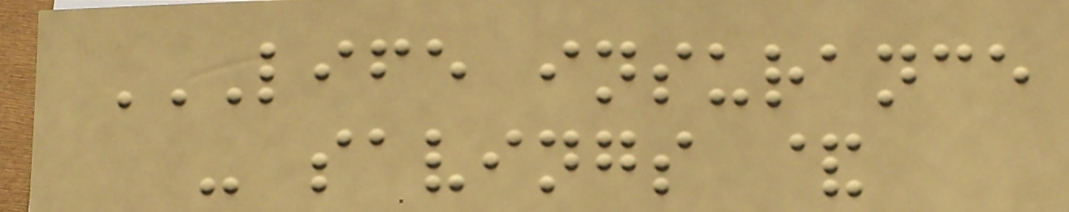LIFE INSURANCE
- SAVINGS &
